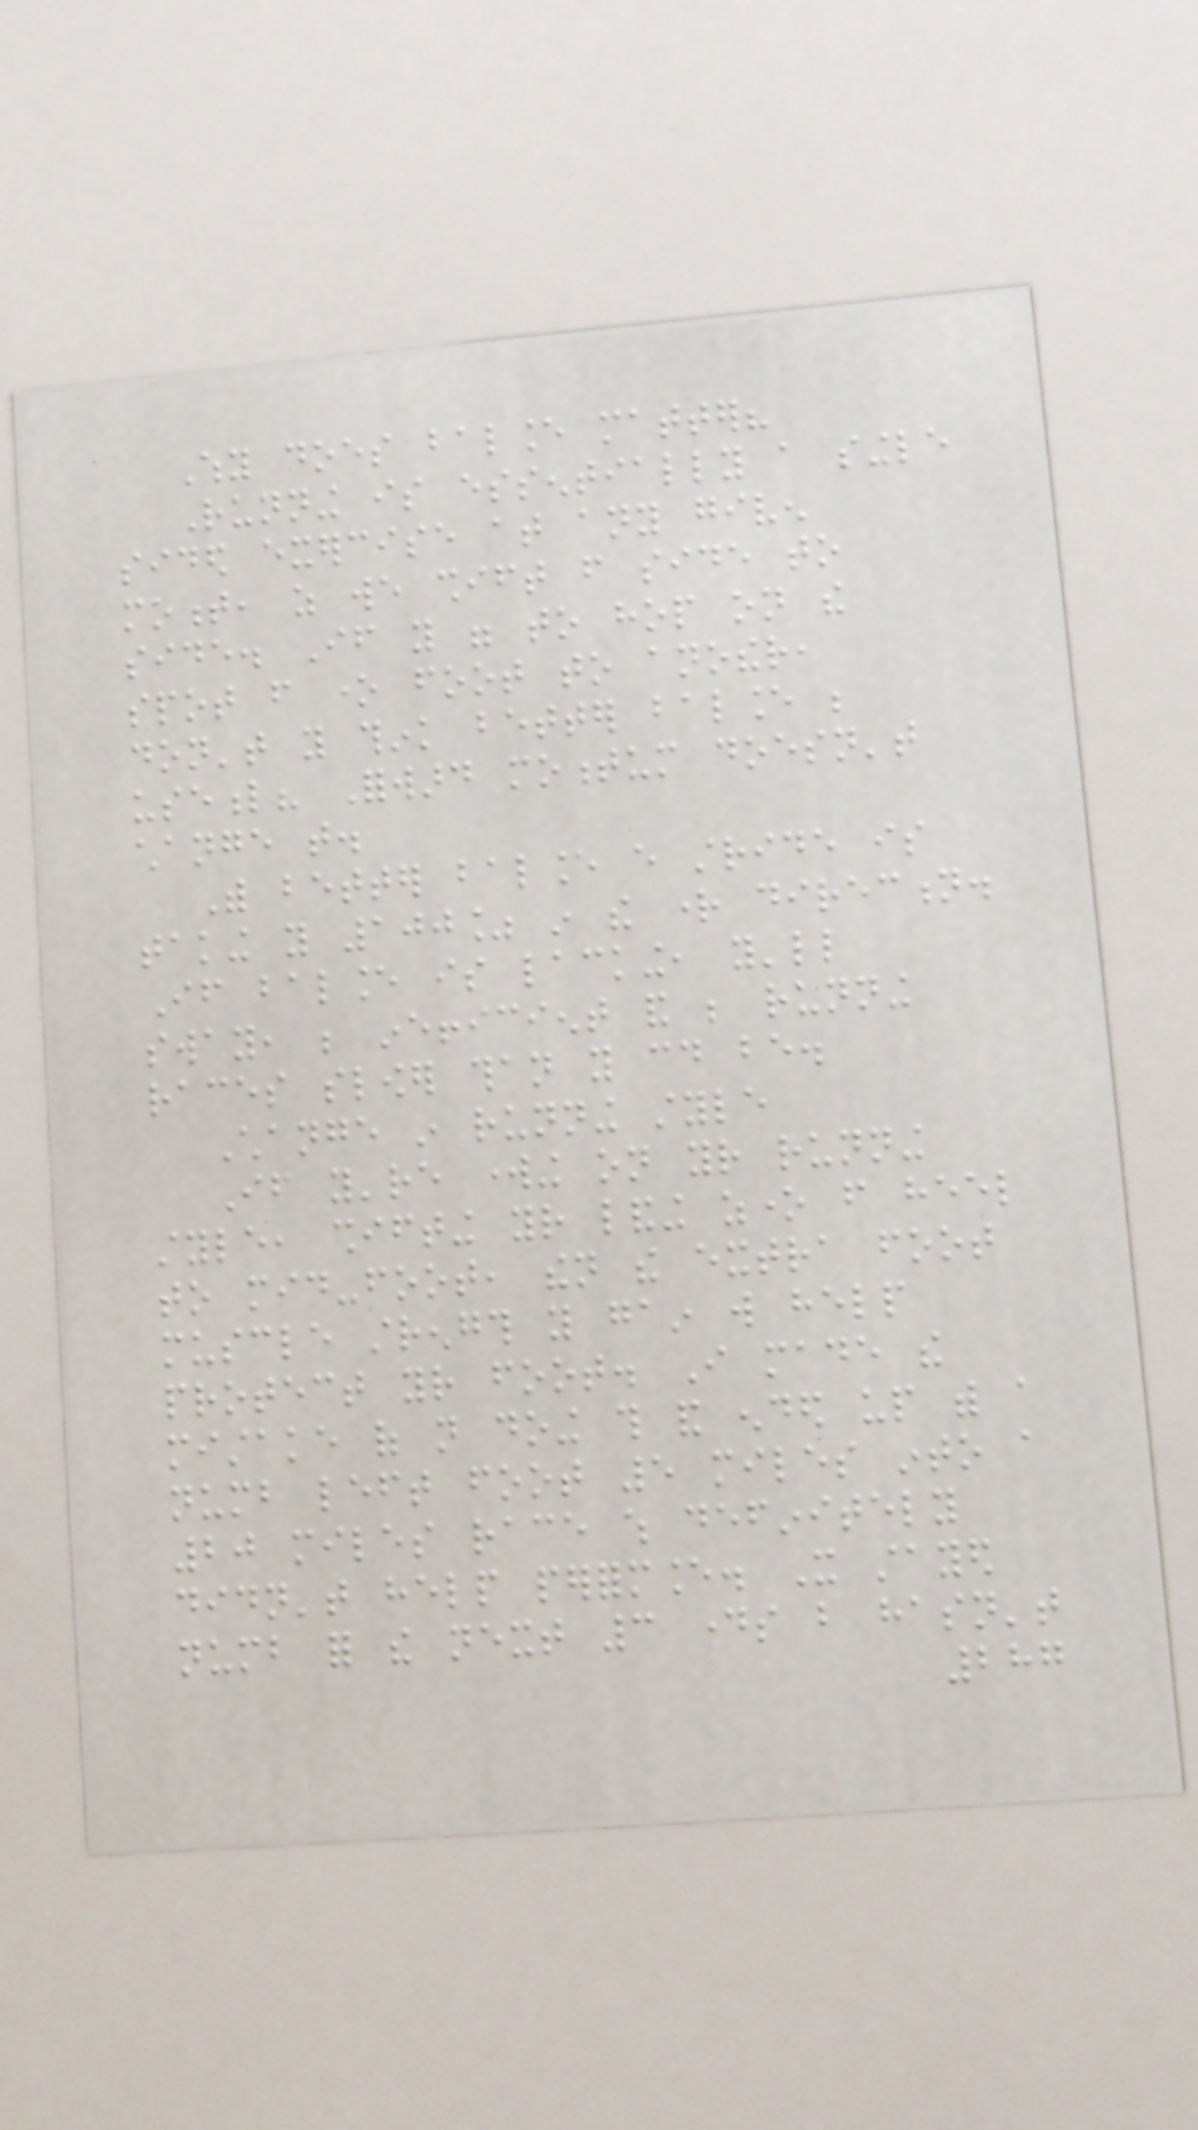Why does balance matter?
Running is essentially a single
sided exercise at any given
moment, as we shift from side to
side. If you were to hop on the
spot from one foot to another,
don't you think better balance be
useful? Forward momentum doesn't
change that.
With better balance every stride is
taking you 100% in the right direction.
If balance is lacking, you'll
sway, be inefficient and be running
races slower than you could be.
Change in running style
If you're working on your running
style, shifting your landing zone from heel
to mid-foot, then the extra foot
muscle strength you gain will help
protect your foot. I made the
mistake of not doing this and ended up with a
numb left foot 5 miles into a
20 miles race which definitely
didn't help performance. It stayed
numb for the next 3 days but hasn't
287
